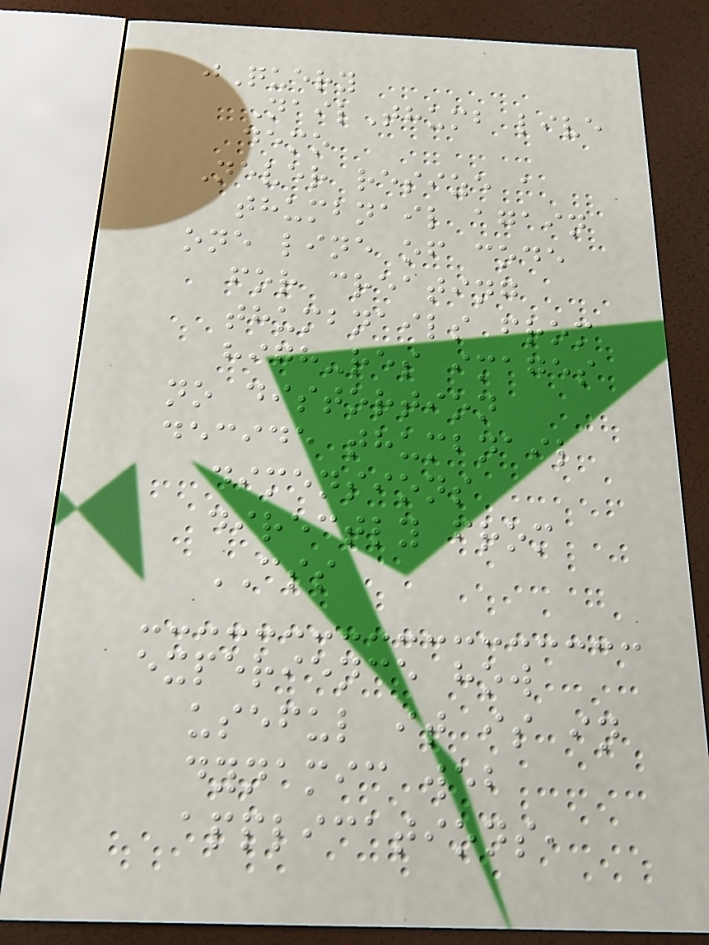jQuery
NailThumb live
demo
Never resize a
thumbnail again
one line of code
for creating
thumbnails from
high-res images
no distortion
decide thumbnail
dimensions
directly from
CSS
experience how
useful it is in
dynamic web
applications,
